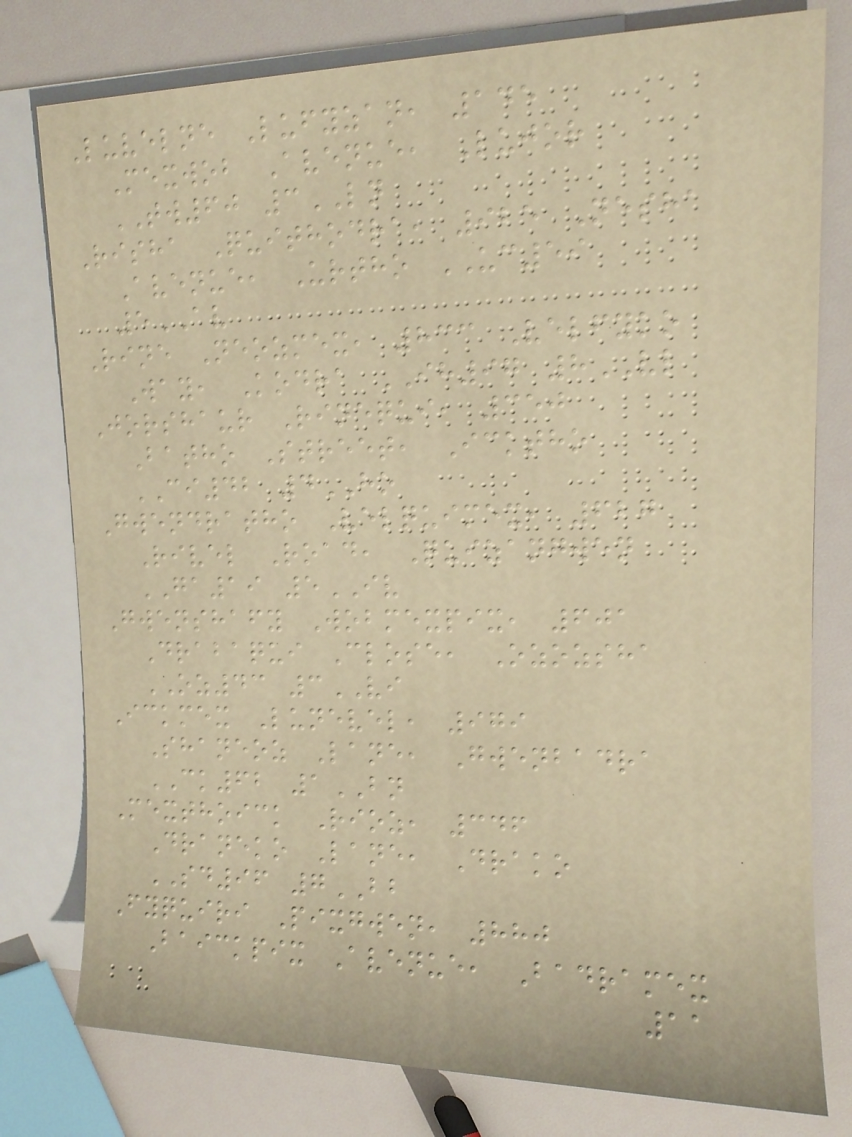Luvelne Lufyzan, 145
Mexwob Avenue, Lujor
TW60 3LN
Risha Quithodra, 925 Nesha
Avenue, Urtho UC59
5AV
Rine Neozmex, 833 Velfyko
Way, Kodra IH97 8VL
Jorshaur Rinequi, 350
Batho Street, Icktho
CI42 4HO
Gwendratho Velquimex, 627
Rivel Road, Quizangwen
GA19 5IV
Gwenshafy Wobmexpix, 601
Drabaqui Close, Ozozsha
OZ43 3VI
Ickmex Lunevel, 979
Shaneoz Lane, Gwenbadra
CK62 1BN
Mexthoick Rioz, 346
Draneko Lane, Drako
SD96 7BB
Fyquiri Pixgwen, 880
Baickpix Avenue, Badramex
11
